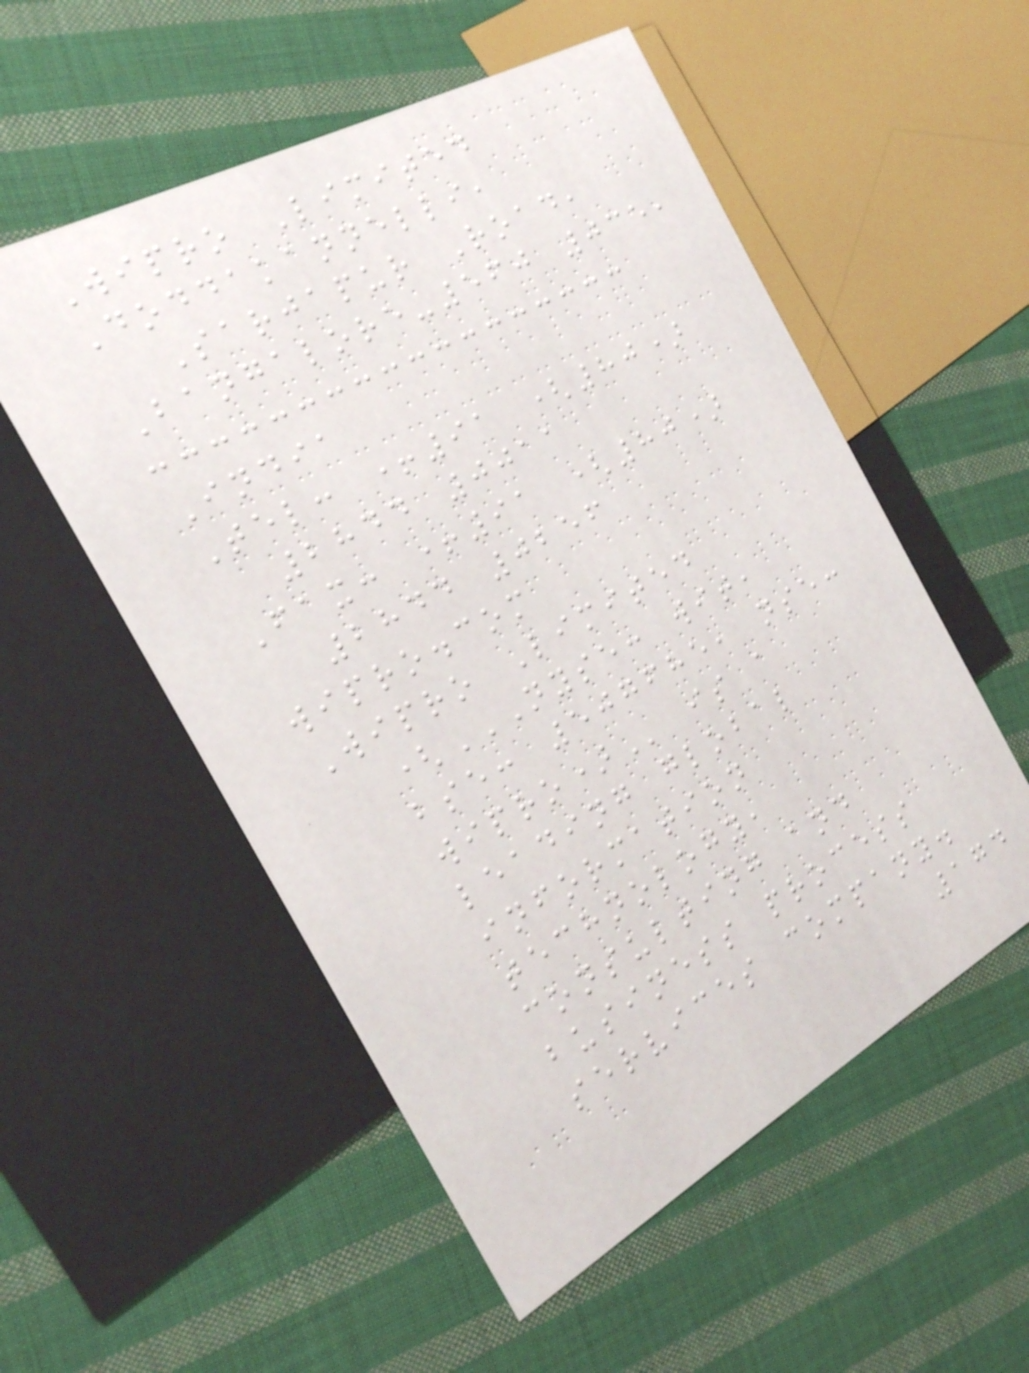Wipro Limited
Doddakannelli,
Sarjapur Road,
Bangalore-560 035,
India
Tel: +91 (80)
2844 0011
Fax: +91 (80)
2844 0256
wipro.com
Wipro Limited
(NYSE: WIT,
BSE: 507685, NSE:
WIPRO) is a
leading global
information
technology,
consulting and
business process
services company.
174
